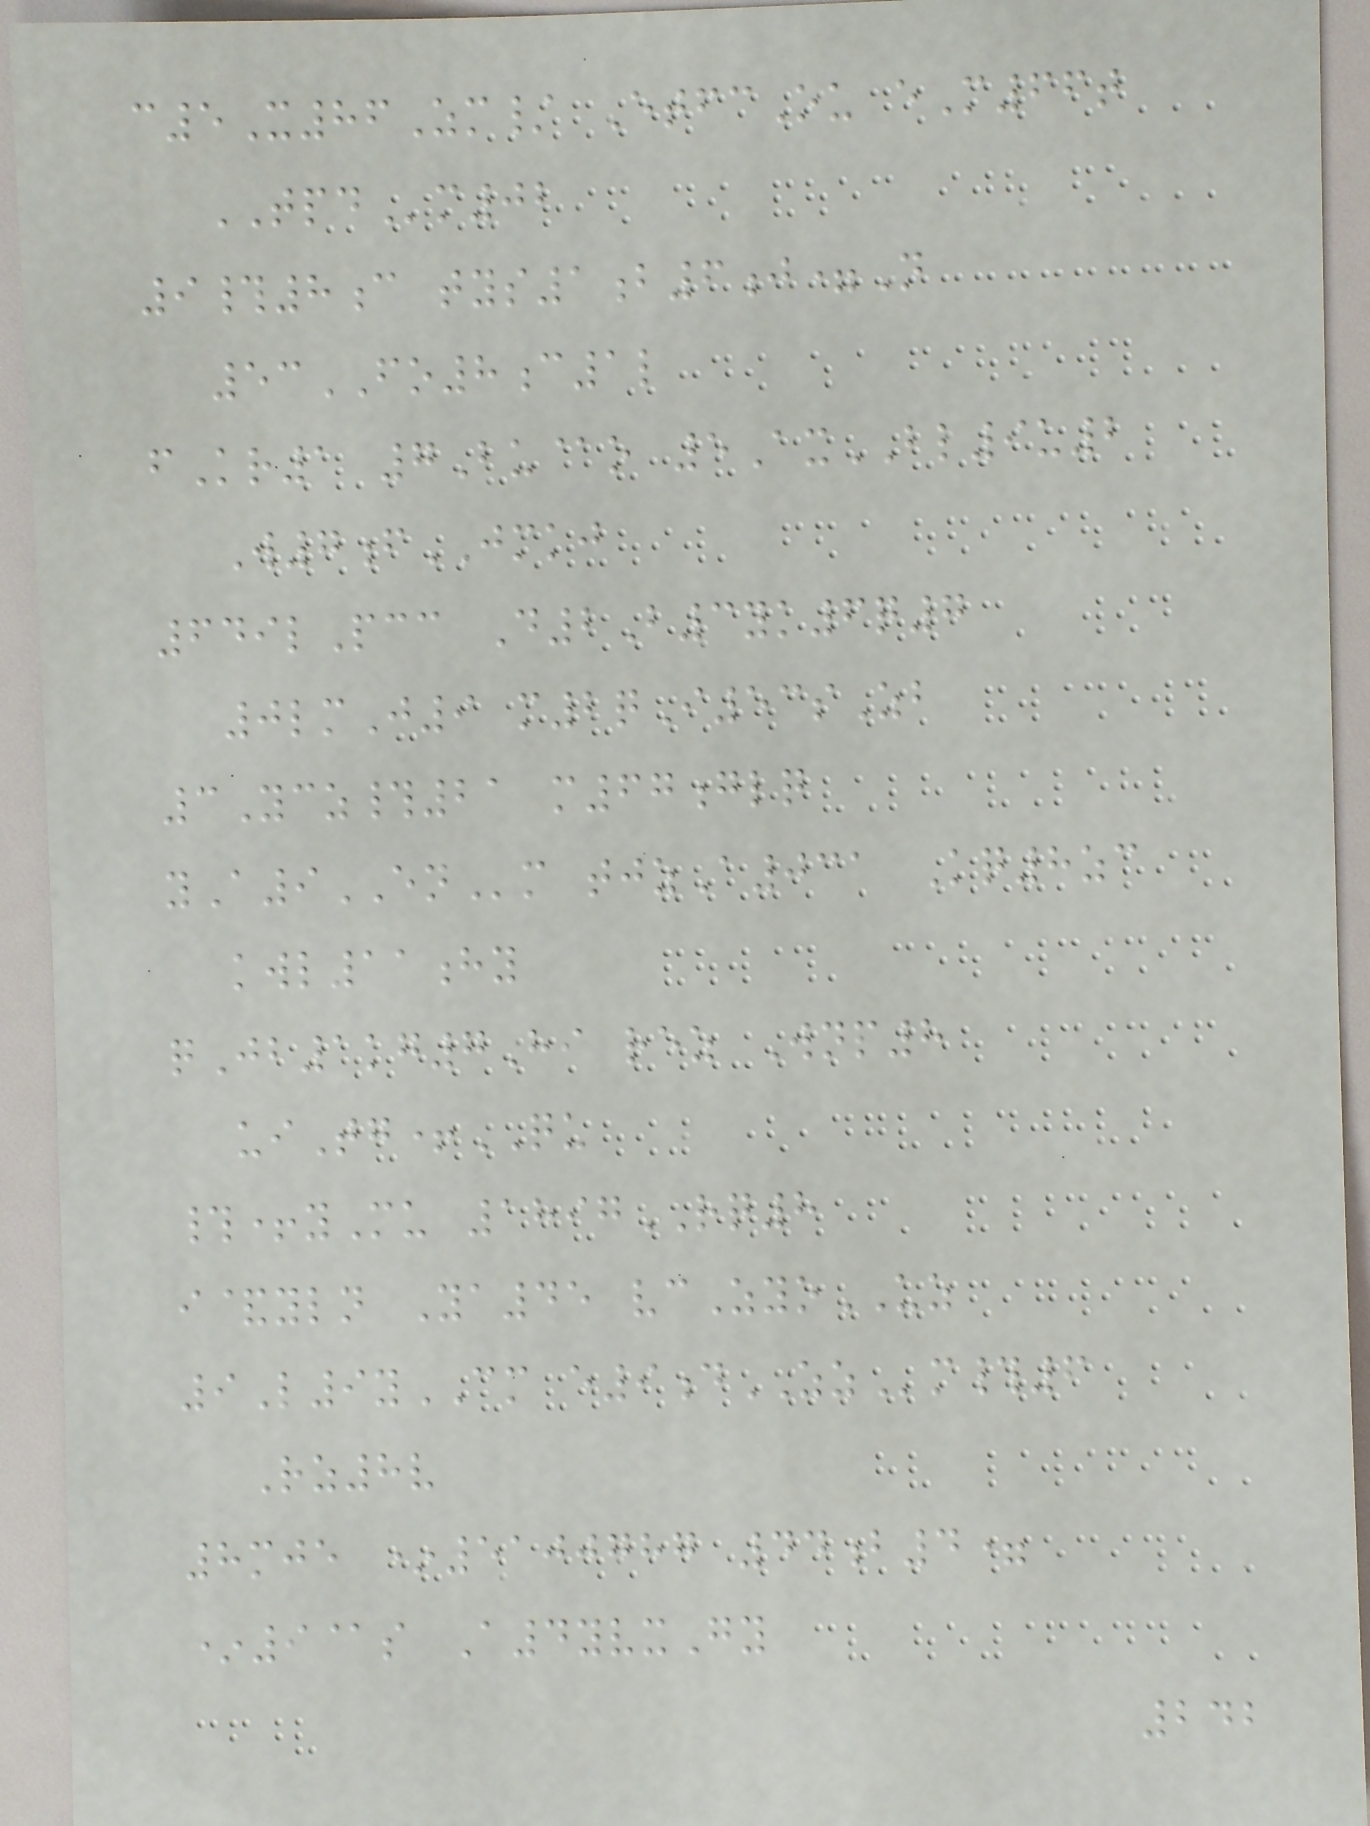c5X86Zm/ EtfcOu eM66t
TPDm02
9#8c tys1b6j=N
53FO8c1l
fKr1 7Bu@o 5AxBL9u2
W7fJMKJ
649lPcc D2B3yk6q7
0lmJ9 m2qI53sZb
3Ycz#21 m67glq
yA9ENm tjzA031 Kq8zc
kwl11hy
qJb1kg7Hi rez Wnp8
uiTg+QU
#+yMu 1897RQ8
i&yln Ya45 vcZyoUZ
9L9yCM e9dZZm#6
Rz8v
8mje *5100787 44b4=
*9@s A4yvxGy
242
